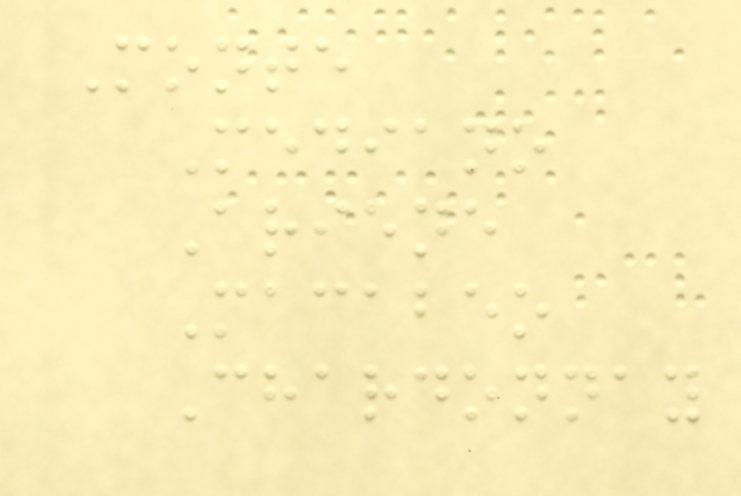Monte
Mediano
Ariene
Macabeo
Chardonnay
